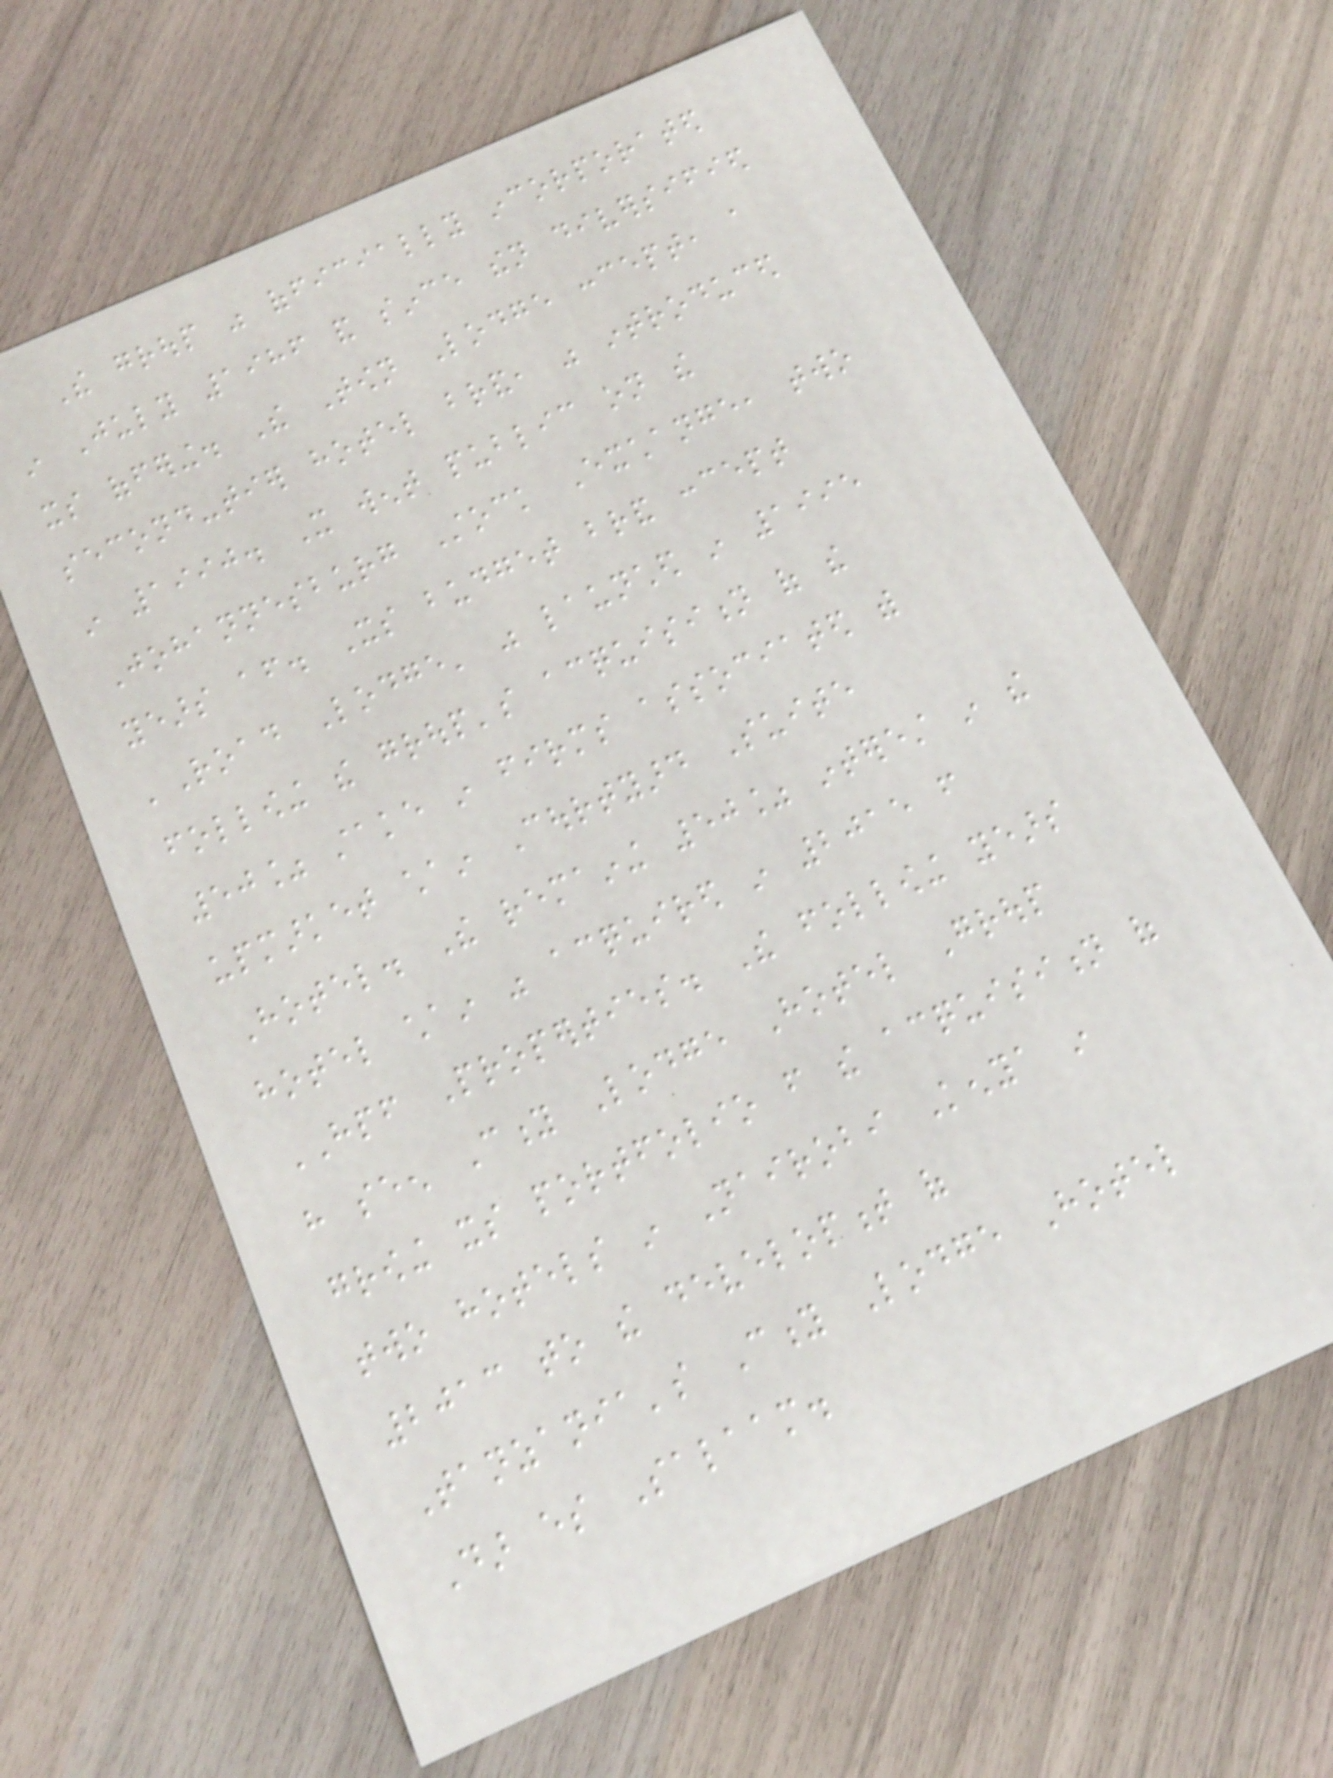The group was officially incorporated
in July 1986 and since then diversified
its offering. The Town Lodge concept, a
second-tier hotel brand, was introduced
in 1990. It went public on the
Johannesburg Stock Exchange, two
years after. Its budget brand concept
'Road Lodge' was launched in 1995
following the group's acquisition of the
50% stake in firms associated with
upmarket chain Courtyard Suite
Hotel. The remaining 50% interest in the
hotel chain was acquired in 2015 from
HPF Properties. The following years
have seen City Lodge Hotel Group
growing its portfolio from the acquisition of
two hotels in Nairobi Kenya in
2013 to the development of
Tanzania's City Lodge Hotel
Dar es Salaam.
